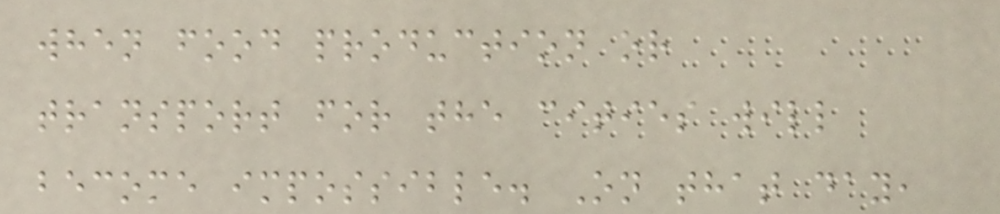when food production or
transport for the cities will
become impossible. On that day,
